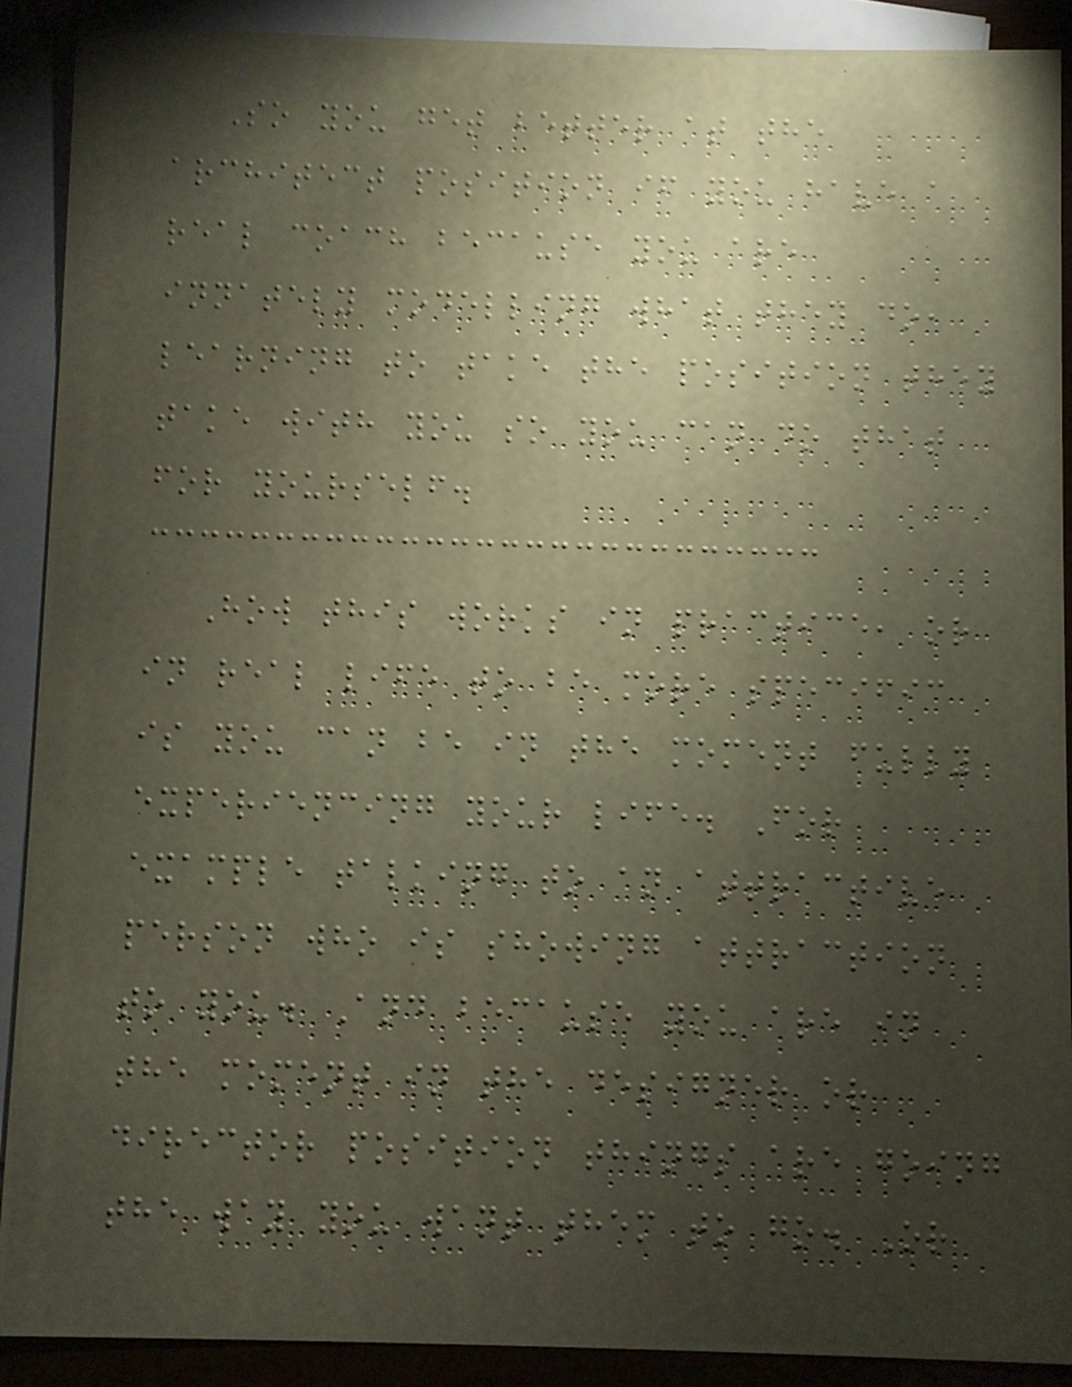So you get better at the
architect position if you have a
real coach because you are
innately modelling what they do,
learning to take the position they
take with you so you can do that
for yourself.
How this works in practice, or
in real life to be more specific
is you can be in the moment fully
experiencing your life. For
example talking to an attractive
person who is showing attraction
to you. And because you are in
the moment in the designer or
director position things are going
the way you want them to go. Or
